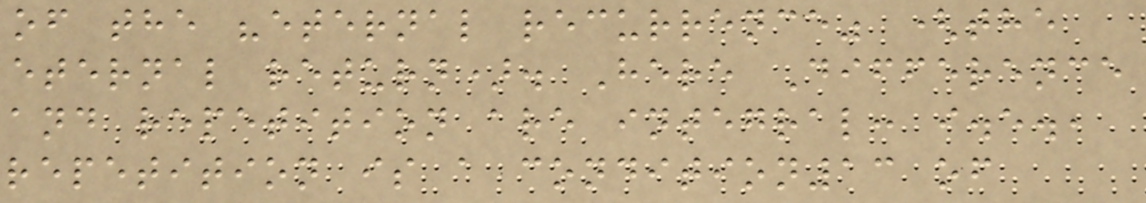of the "eternal recurrence" (the
eternal return). Here Difference
and repetition are integral: i.e.,
repetition is a condition13 of
